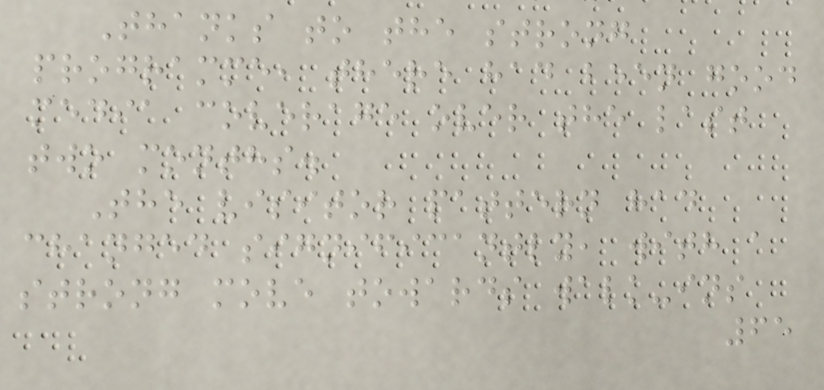Thanks to the strong
programme, there had been good
media coverage over the last
two months.
The visitor pattern had
changed significantly, with a
strong move towards walk-ins
65
